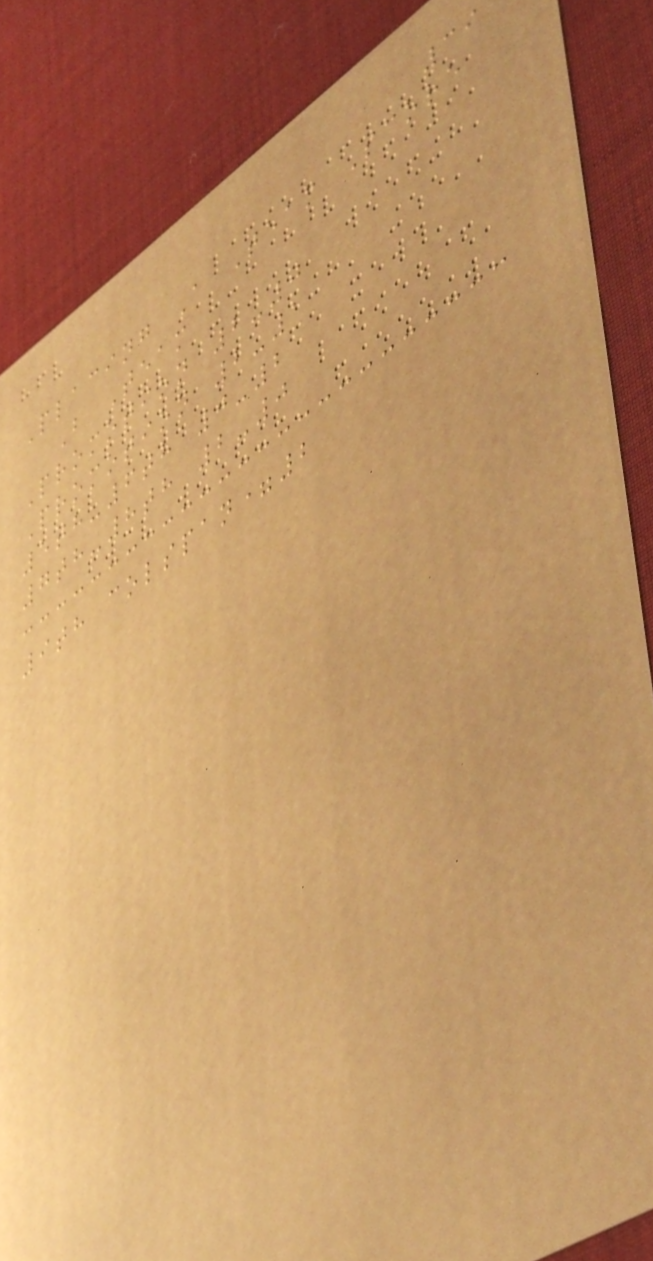39
Placing A Team Score
B Team
Promotion 2-0
Promotion 2-1
5th-6th 0-2
7th-8th 2-0
9th colspan=2
